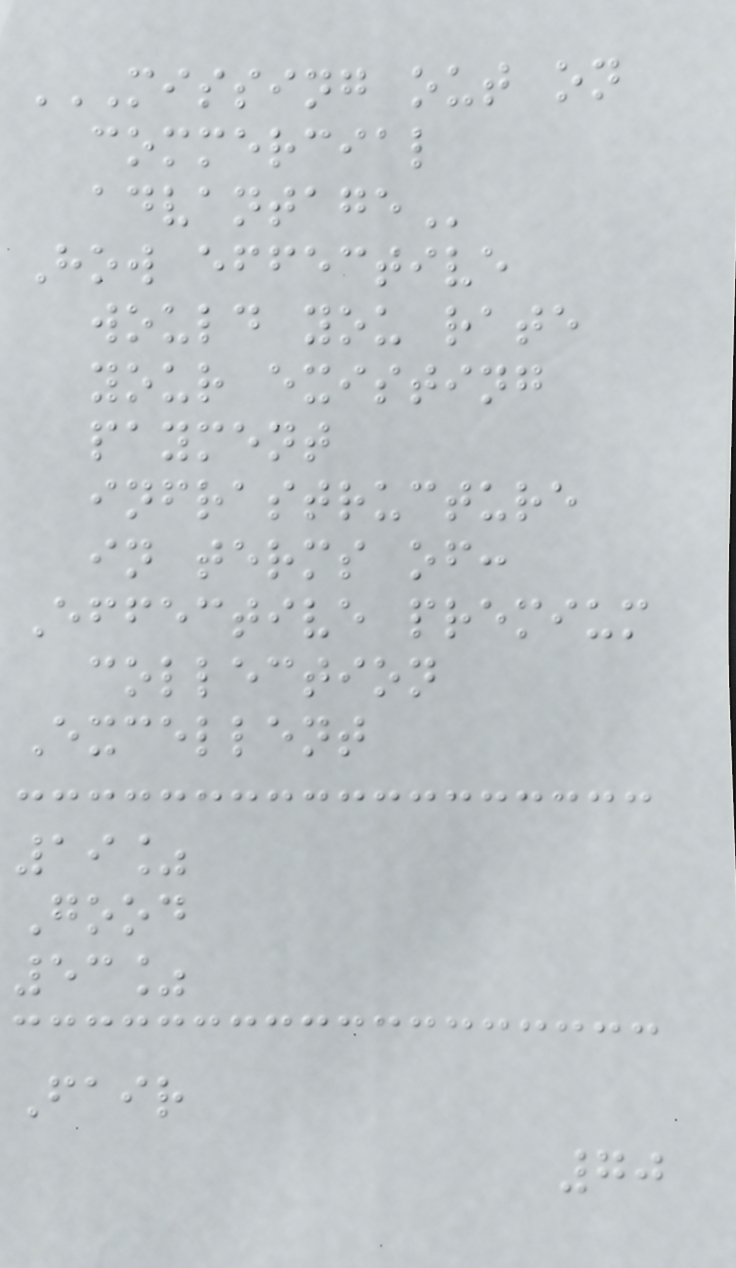MISSING OUT ON
COMMERCIAL
ADVANTAGE
How effective
would you rate
your existing
payment
infrastructure
in terms of:
Effective premium
collection
Excellent
19%
Good
53%
Fair
70
